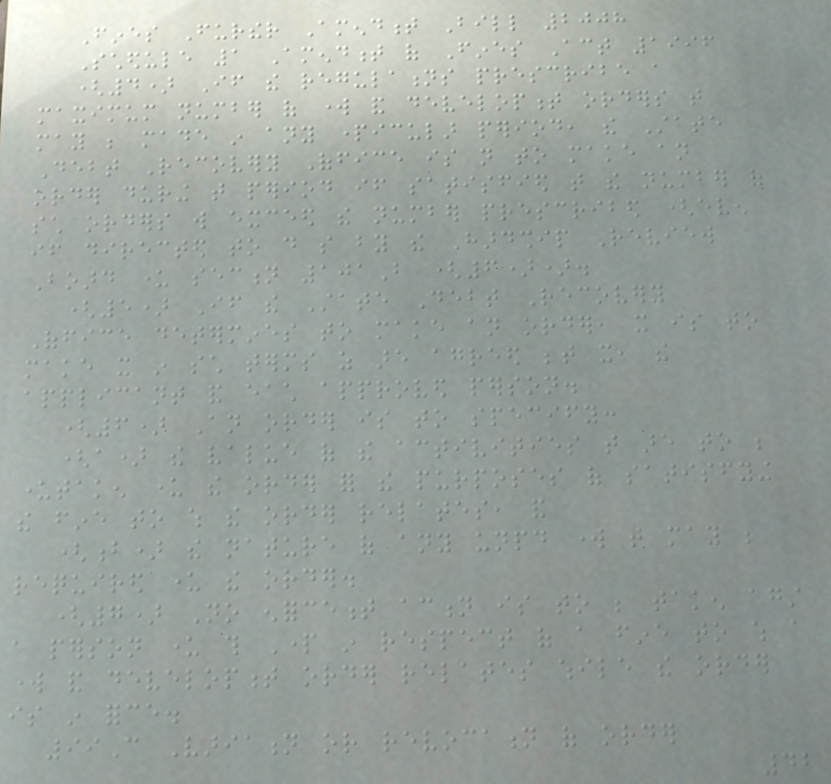Fines Further Amendment Bill 2008
Schedule 1 Amendment of Fines Act 1996
(4) If the regulations prescribe a
maximum number of work and development orders that
may be made in any particular period, the State
Debt Recovery Office is not to make an
order during that period if satisfied that the number of
such orders will exceed the number prescribed (even
if directed to do so by the Hardship Review
Board under section 101B (6)).
(5) If the State Debt Recovery
Office determines to make an order, it is to
make it in such terms as are agreed between it, the
applicant and each approved person.
(6) An order is to specify:
(a) the value of the activities that are to be
undertaken under the order for the purposes of satisfying
the fine to which the order relates, and
(b) the nature of any unpaid work that may be
required under the order.
(7) No enforcement action is to be taken against
a person under this Part in respect of a fine to which a
work and development order relates while the order
is in force.
99C Variation or revocation of order
42
